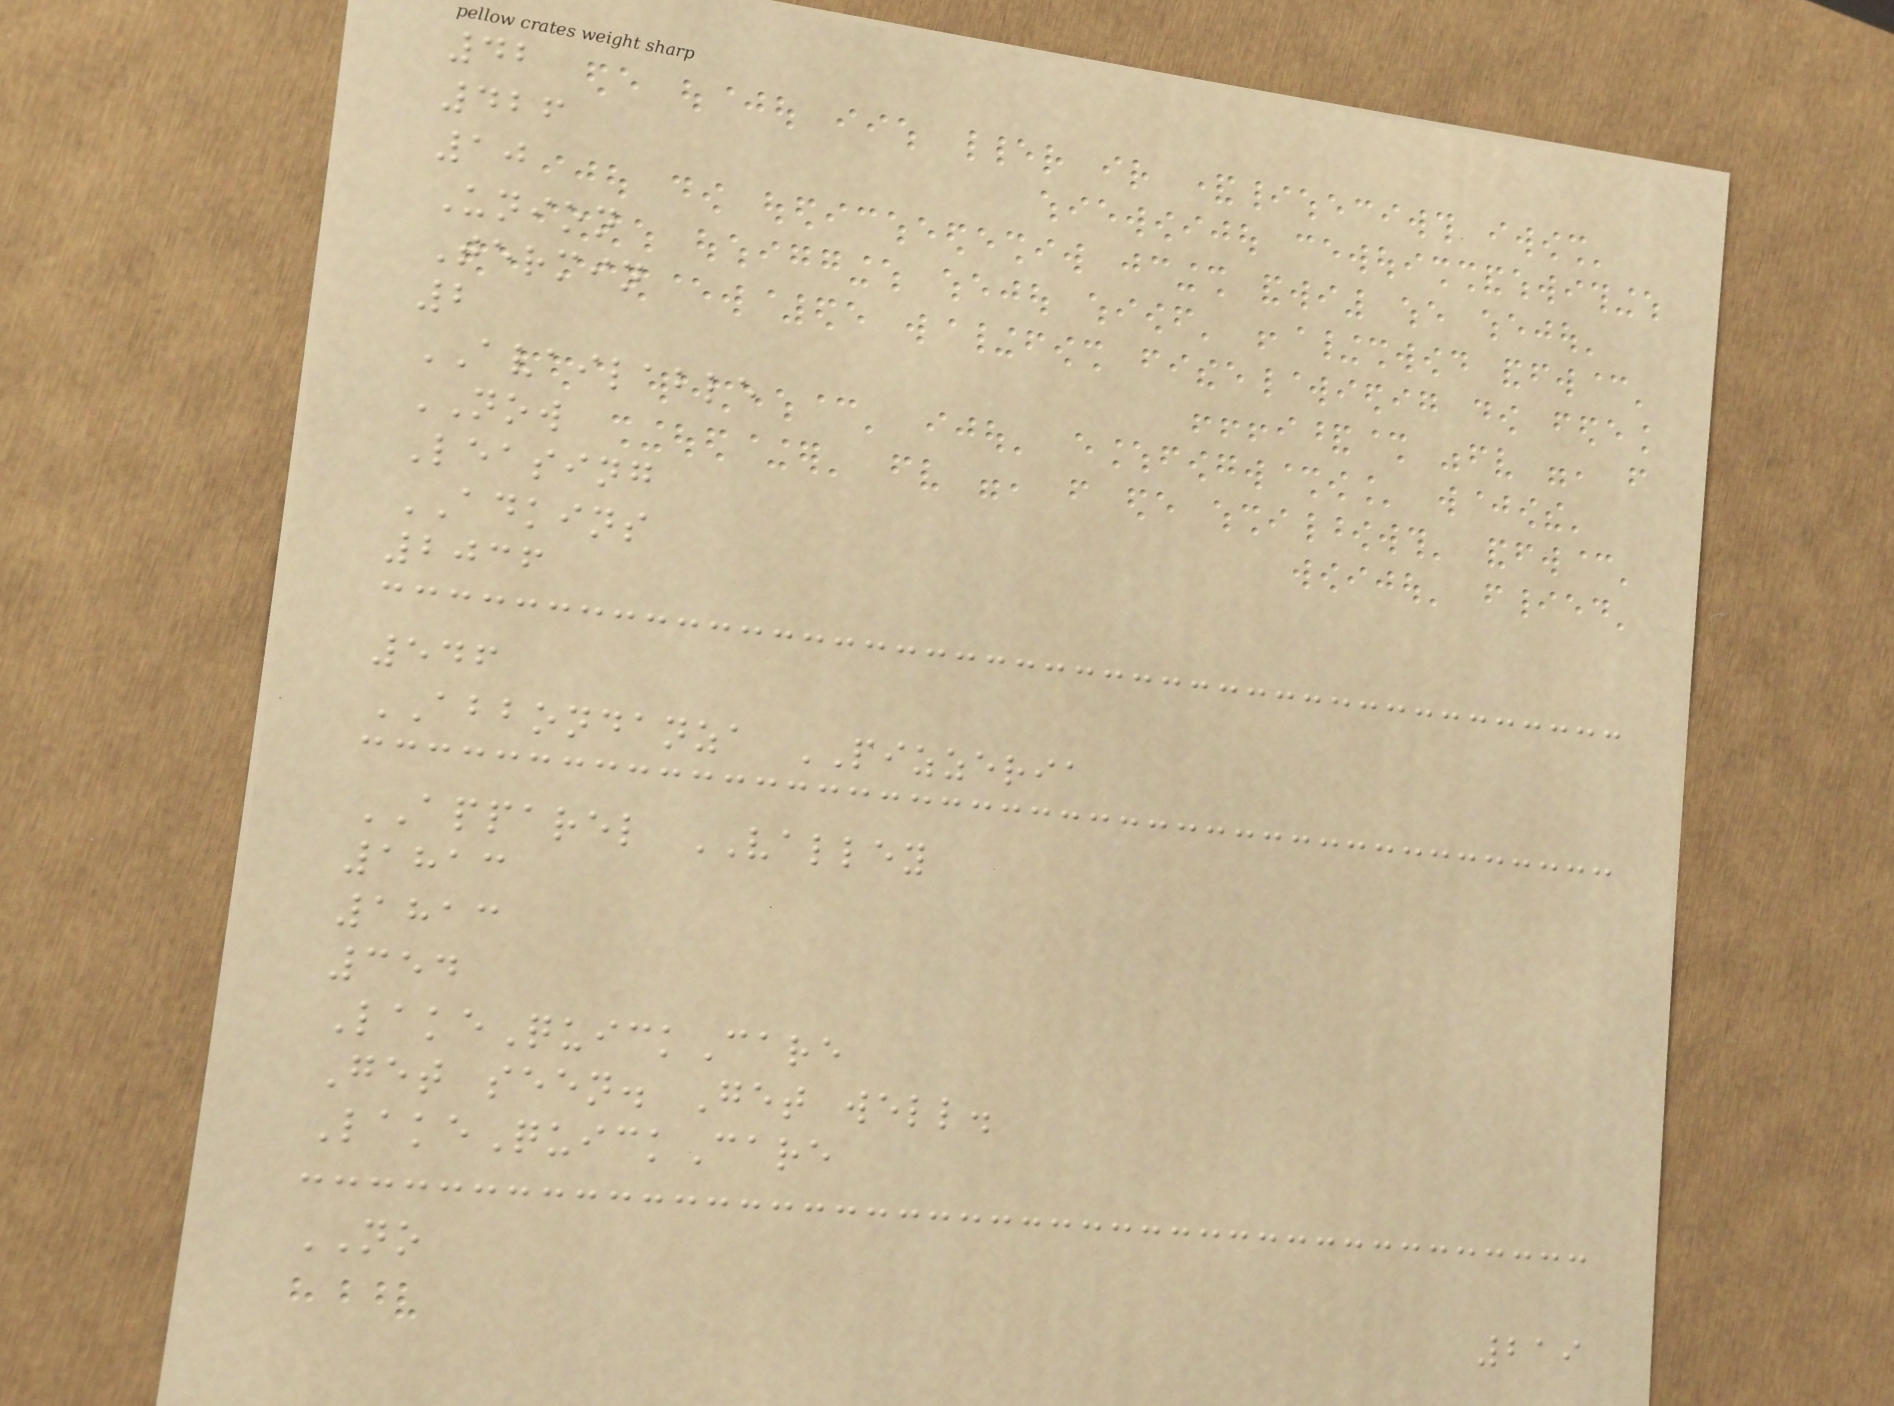42
426
10
Union
Termin
2
AVAILABLE
NOW
Leasing
ADKINS
2036
546
ABBONDANZA PIZZERIA
APPAREL VALLEY
1813
1813
354
LakeQuickCare
Get seen. Get well.
LakeQuickCare
NO
219
